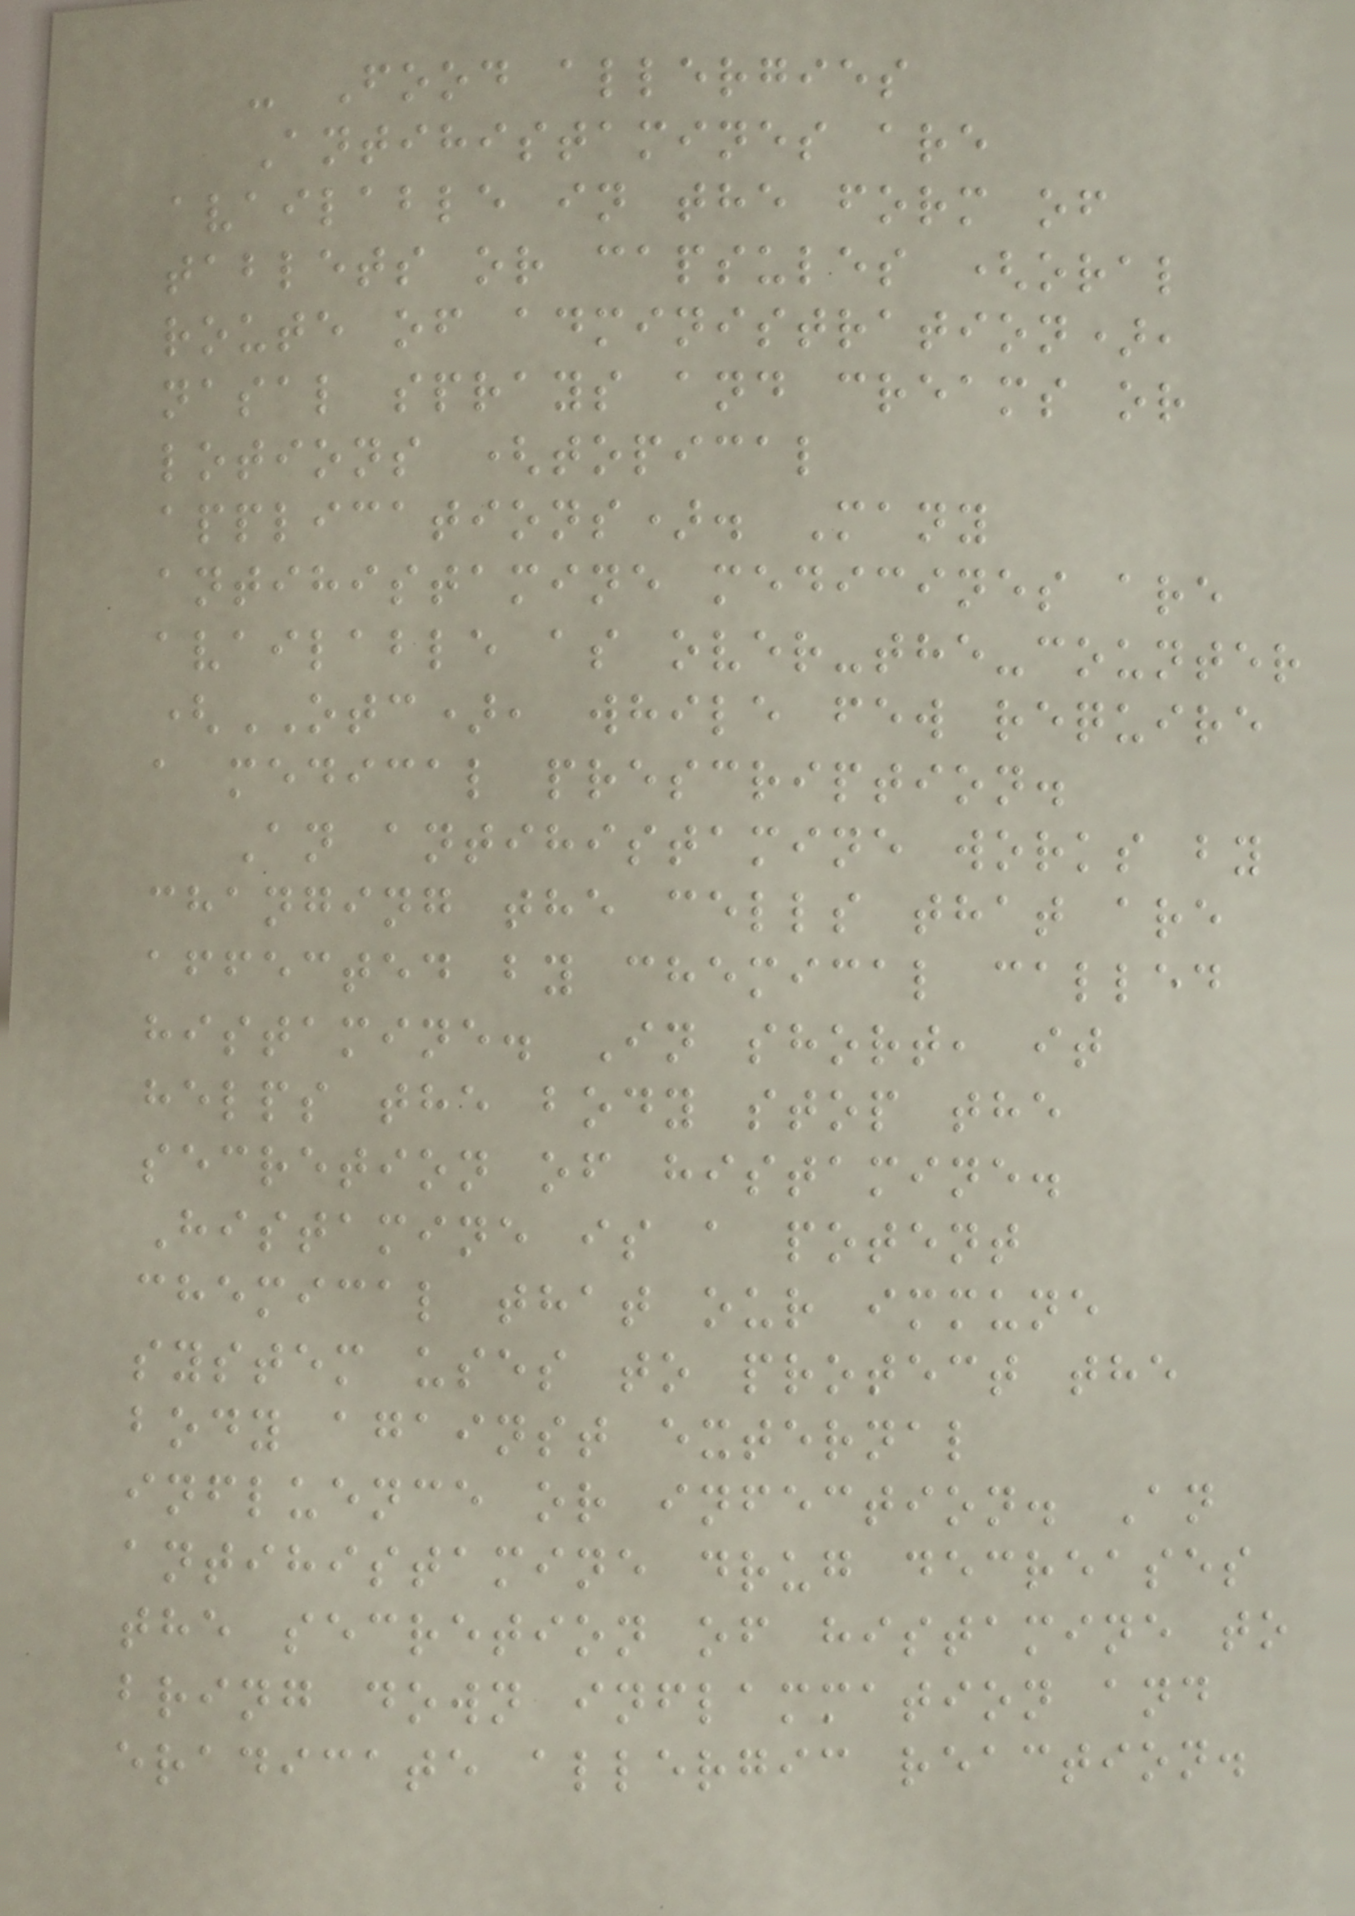- Food allergies
Antihistamines are
available in the form of
tablets or capsules (oral
route of administration),
nasal sprays and creams or
lotions (topical
applications). Many
antihistamine medicines are
available as over-the-counter
(OTC), while few require
a medical prescription.
An antihistamine works by
changing the cells that are
affected by chemical called
histamine. In short, it
helps the body stop the
secretion of histamine.
Histamine is a potent
chemical that our immune
system uses to protect the
body against external
influence or infection. An
antihistamine drug decreases
the secretion of histamine to
bring down inflammation and
eradicate allergic reaction.
